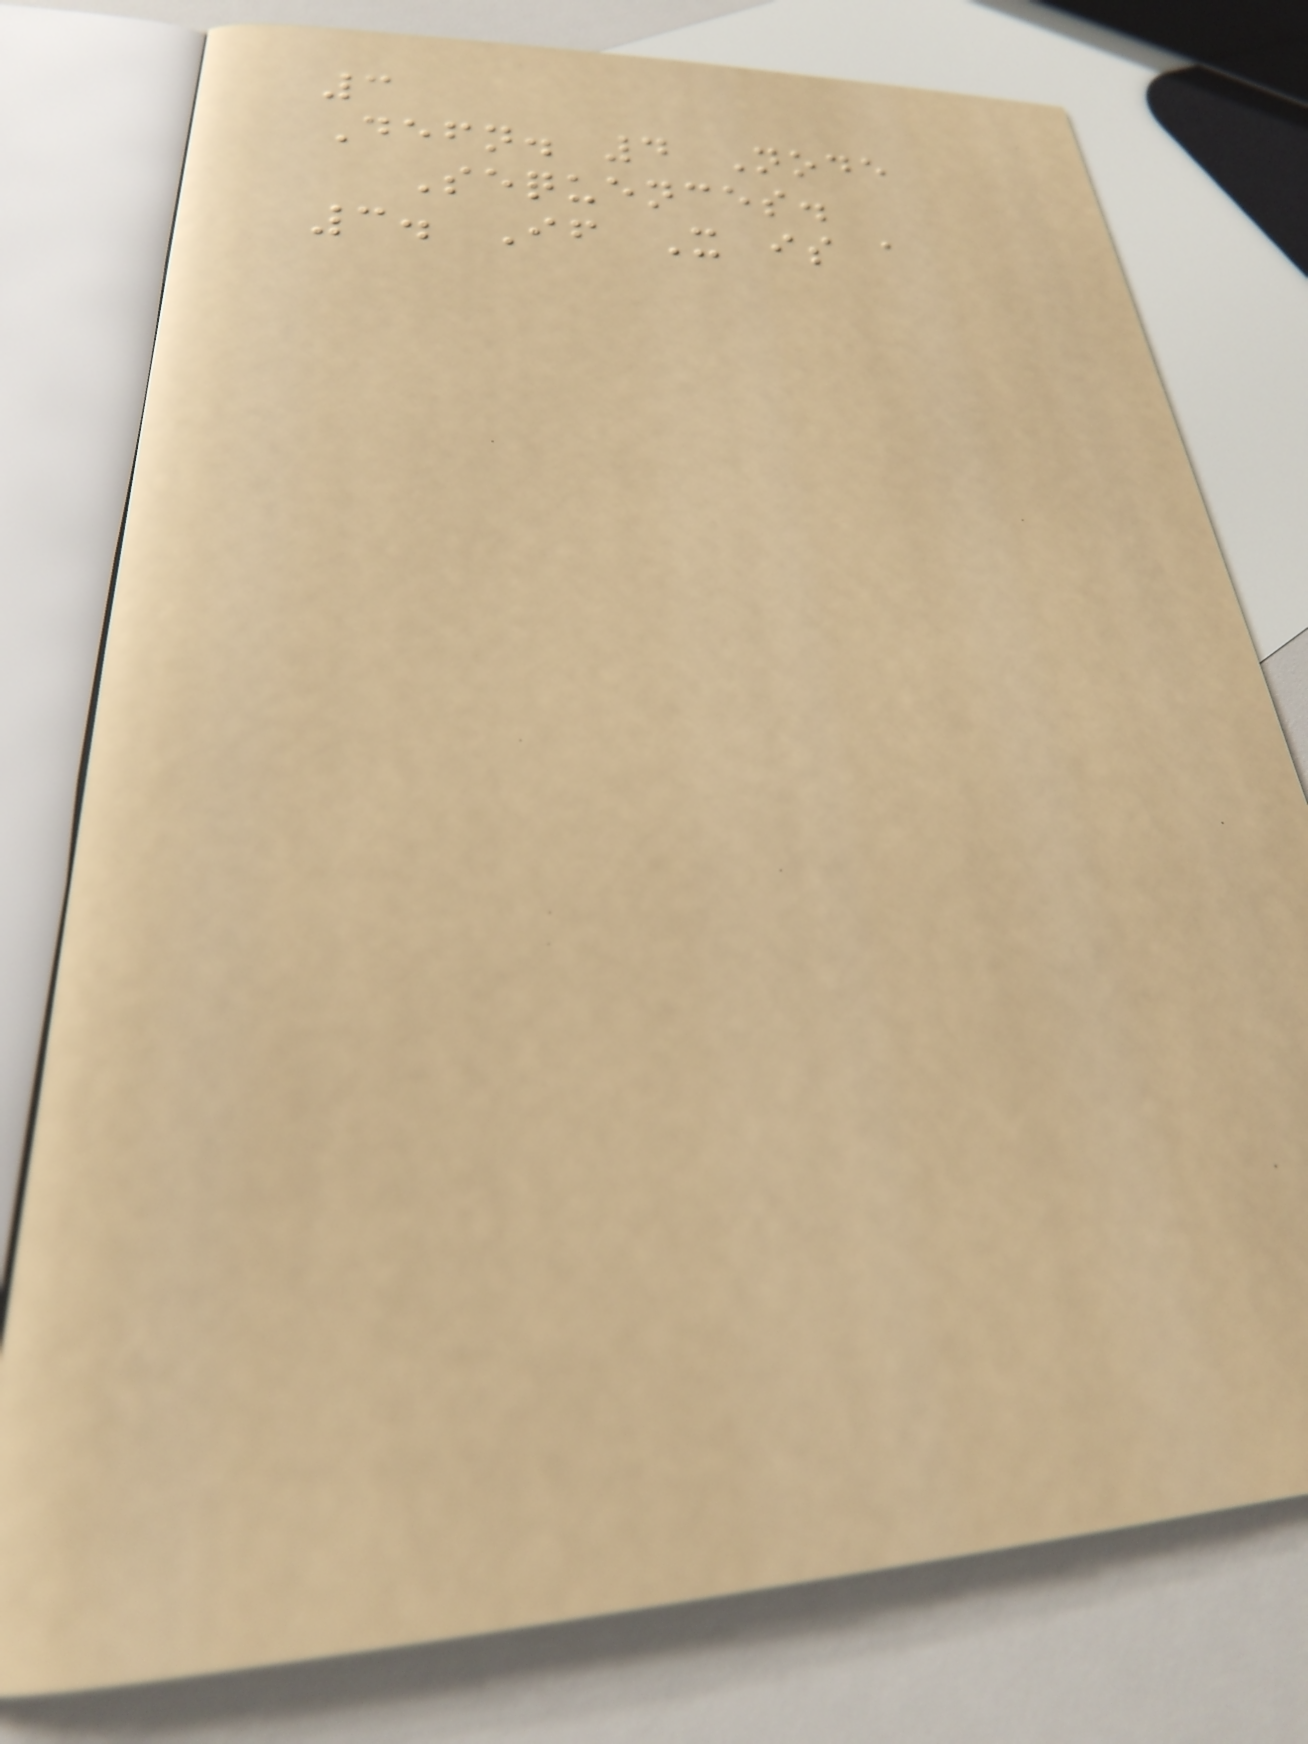3
Defn. 4 Node
Sequences.
3. If X is a
